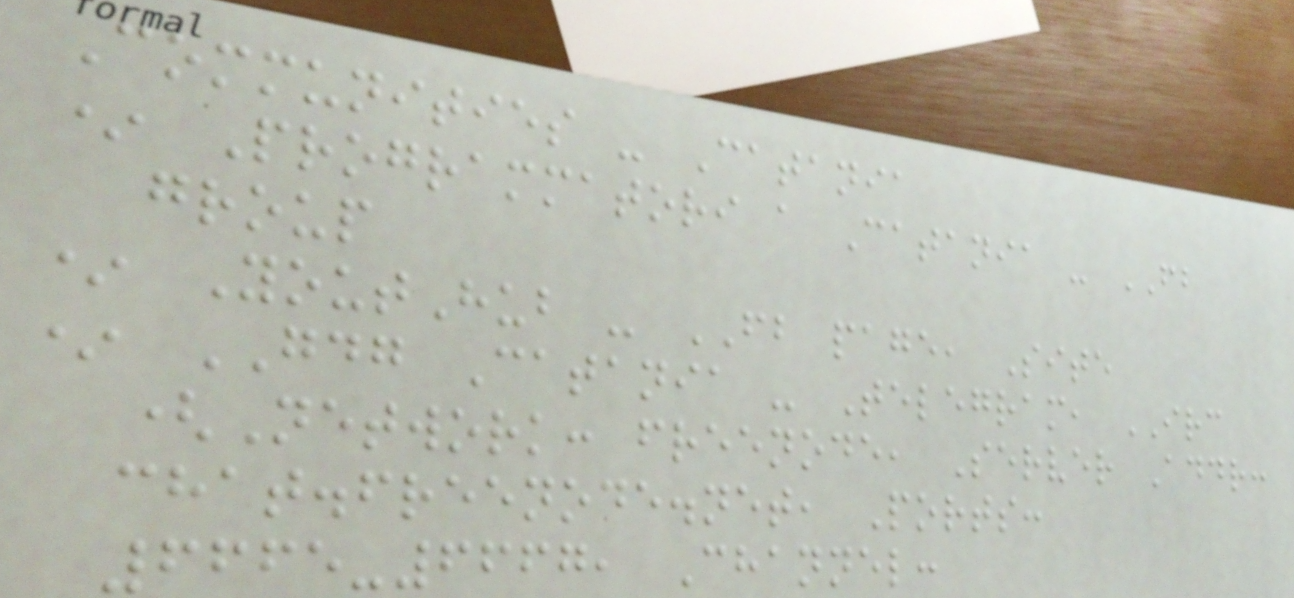Communities - Catania
* Programmatori a Catania - FB
group
* YoutHub - FB page, Site
* GDG Catania - Telegram, IRC
(Network: freenode, Server Addr:
chat.freenode.net, Ports:
6665-6667, Channel:
